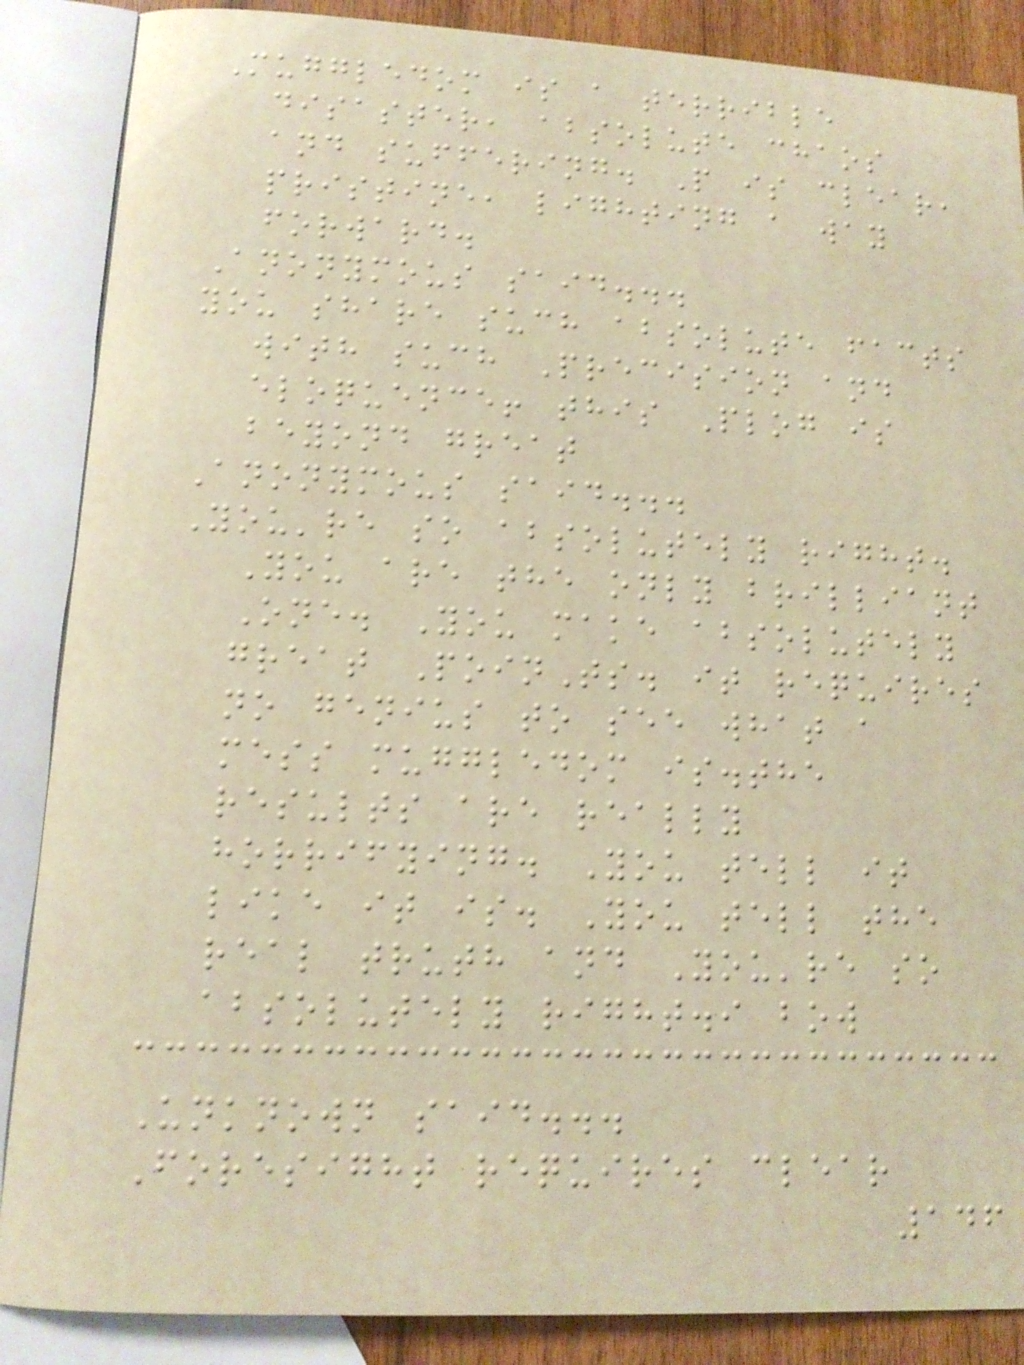Muggledom is a terrible
disaster, absolute chaos
and suffering. P is clear,
pristine, lighting a way
forward.
Anonymous said...
you share such absolute facts
with such Precision and
eloquence! this Plog is
beyond great
Anonymous said...
You're so absolutely right.
You are the only brilliant
One. You make absolutely
great PoinTs. it requires
no genius to see what a
mess muggledom is.the
results are really
horrifying. You tell it
like it is. You tell the
real truth and You're so
absolutely right.i bow
Unknown said...
Foresight requires clear
146
